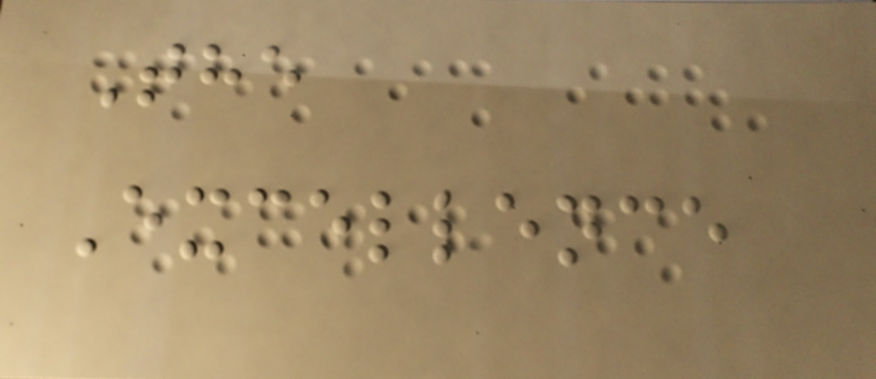The
Excellence
